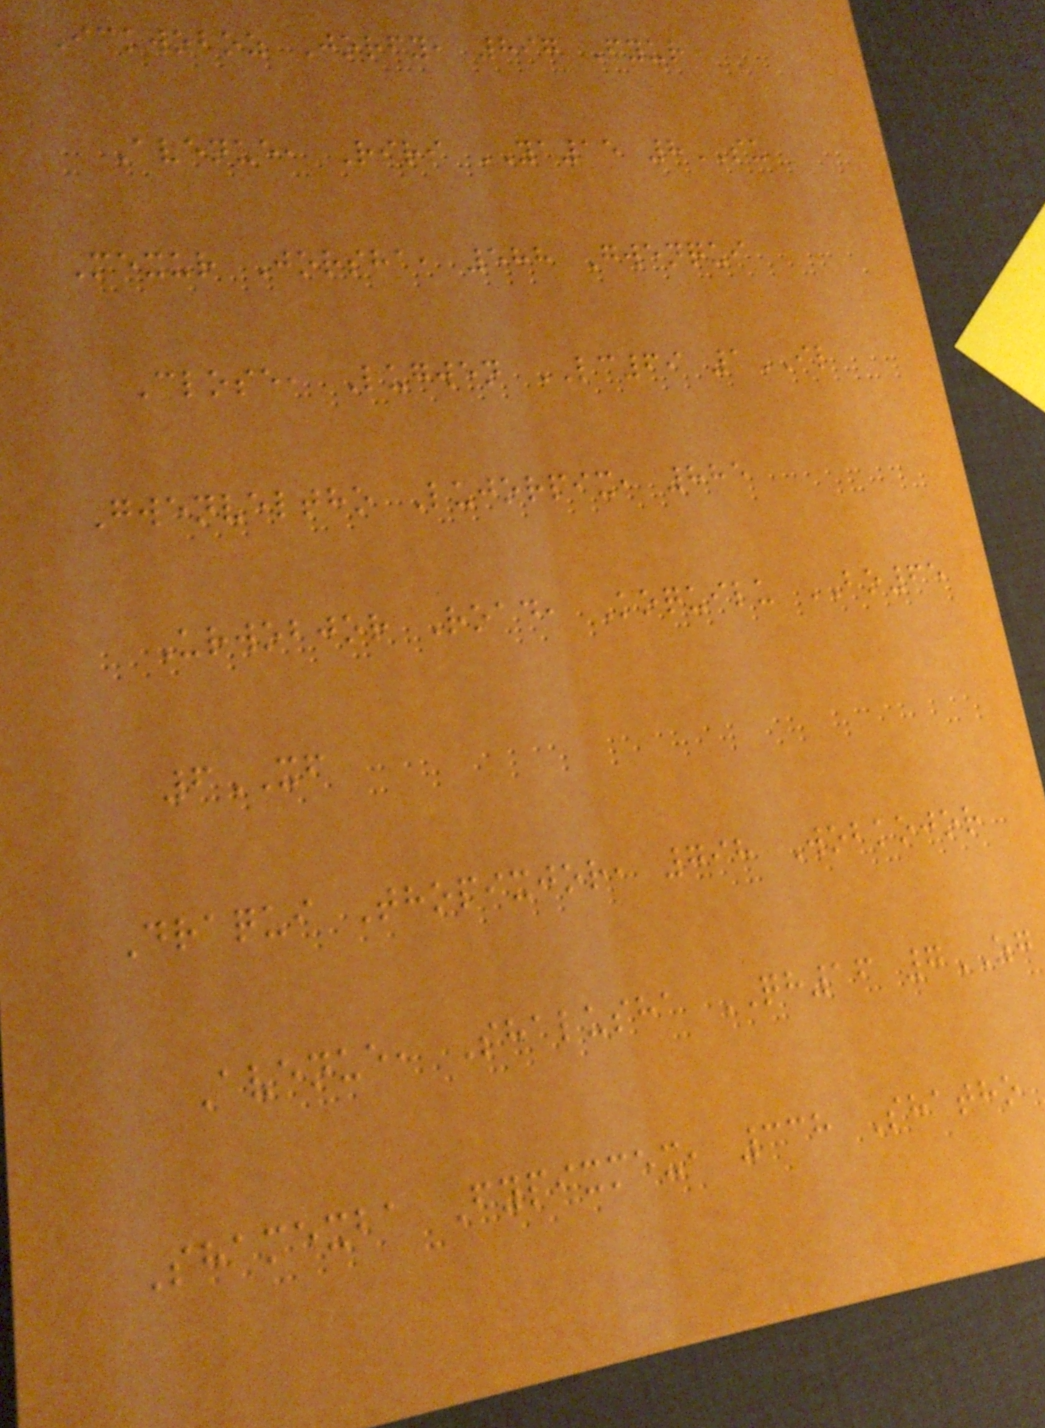Ickwoboz Jorfy, 897 Fyur
Avenue, Riri YA15 8SU
Mexur Jorsha, 588 Gwenqui
Close, Lugwen LC69 1IL
Gwenveltho Lujorpix, 885
Urwobjor Road, Koquilu BO65
6XF
Draqui Thopixjor, 798 Wobkojor
Avenue, Shalusha QH16 7ZG
Shamexba Fypixmex, 338 Shatho
